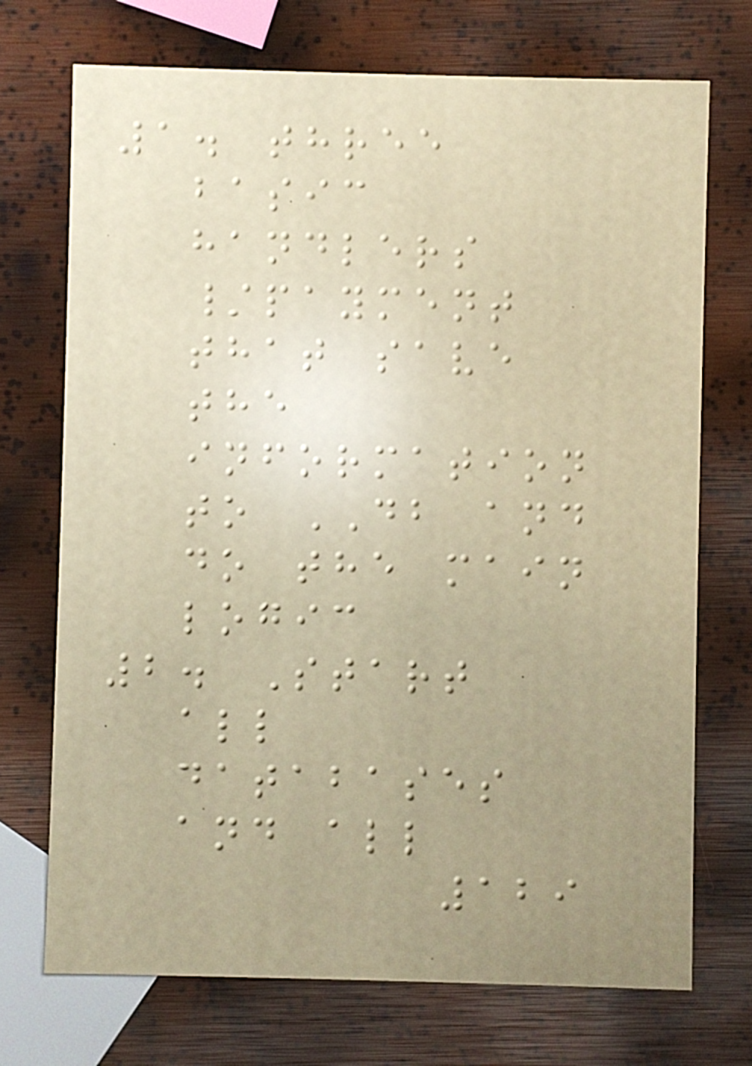1. three
basic
handlers
/payment
that save
the
information
to DB and
do the main
logic
2. Start
all
databases
and all
129
